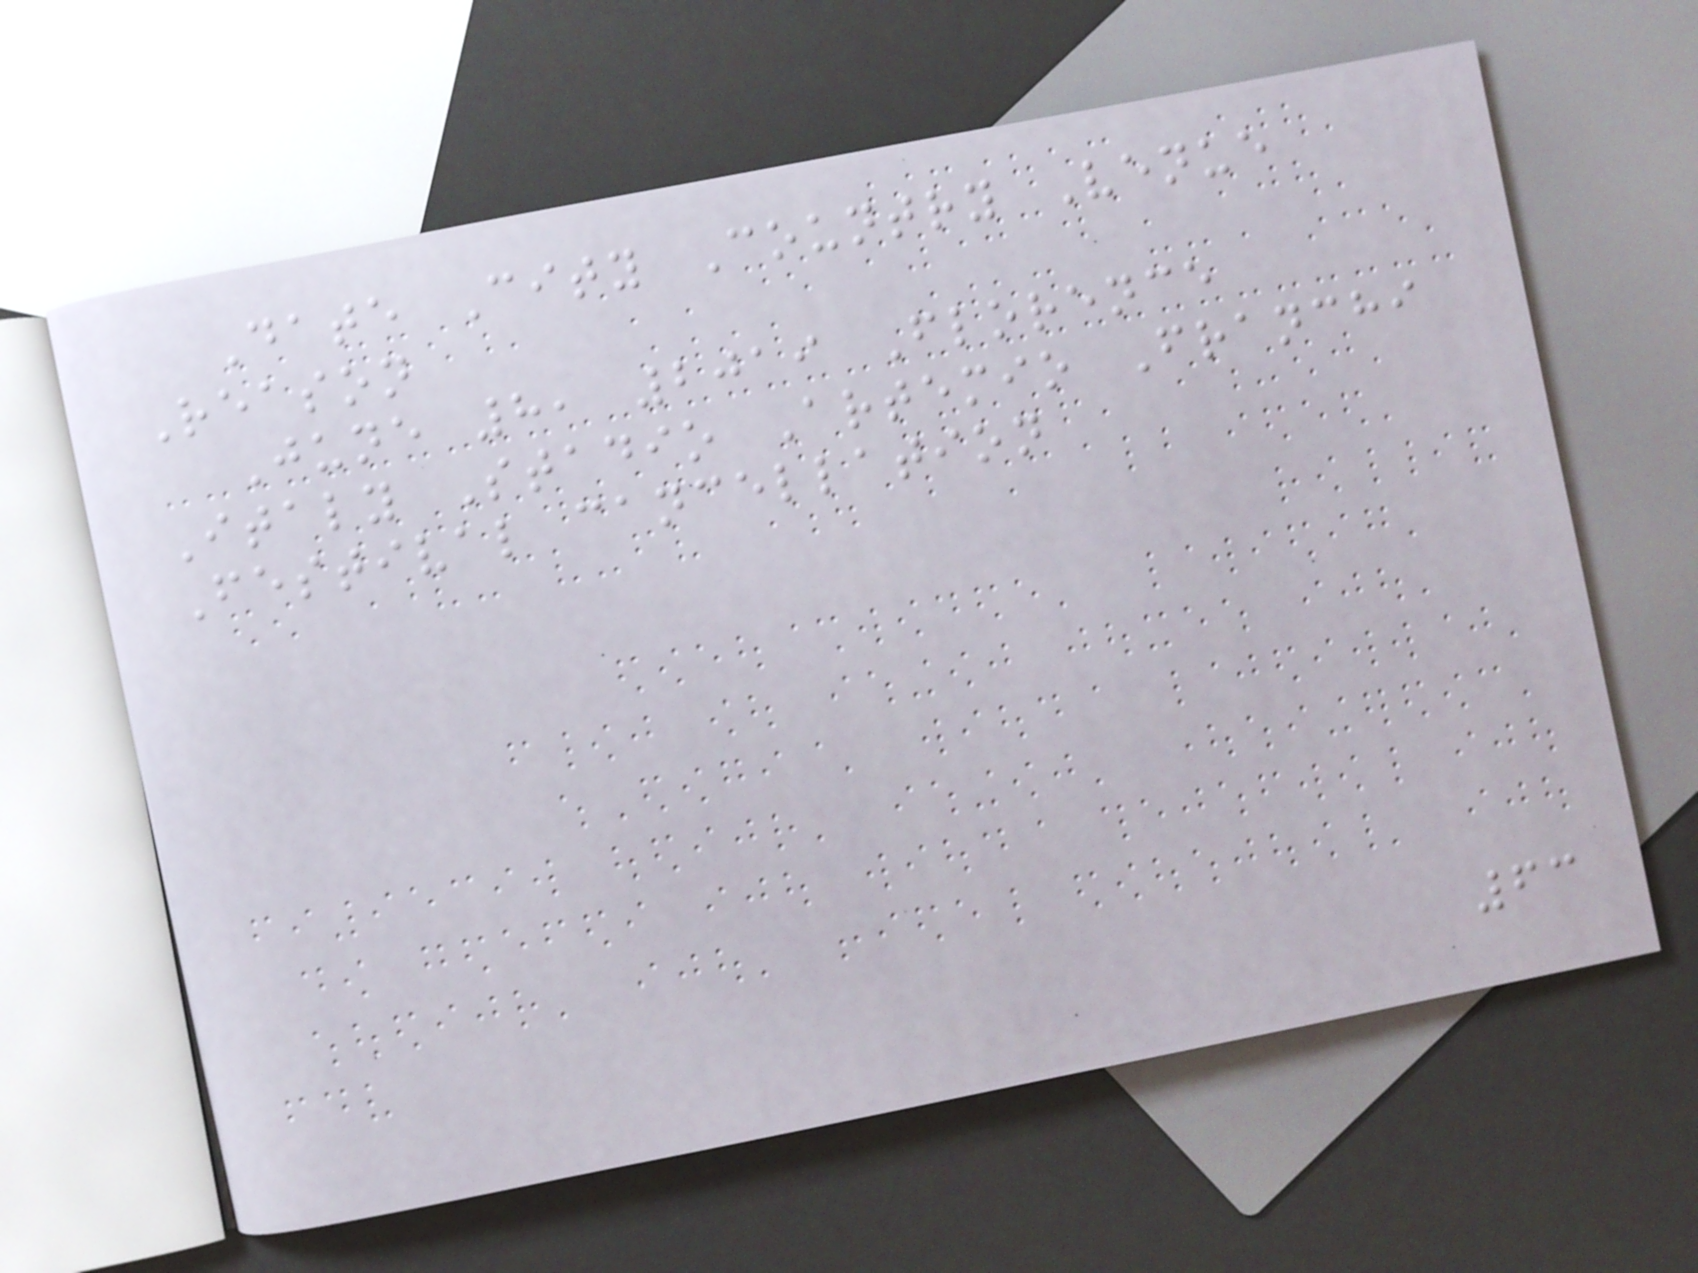Date City Country Venue
Reason
June 8, 2019 Florence
Italy Stadio Artemio Franchi
Festival cancellation
63
